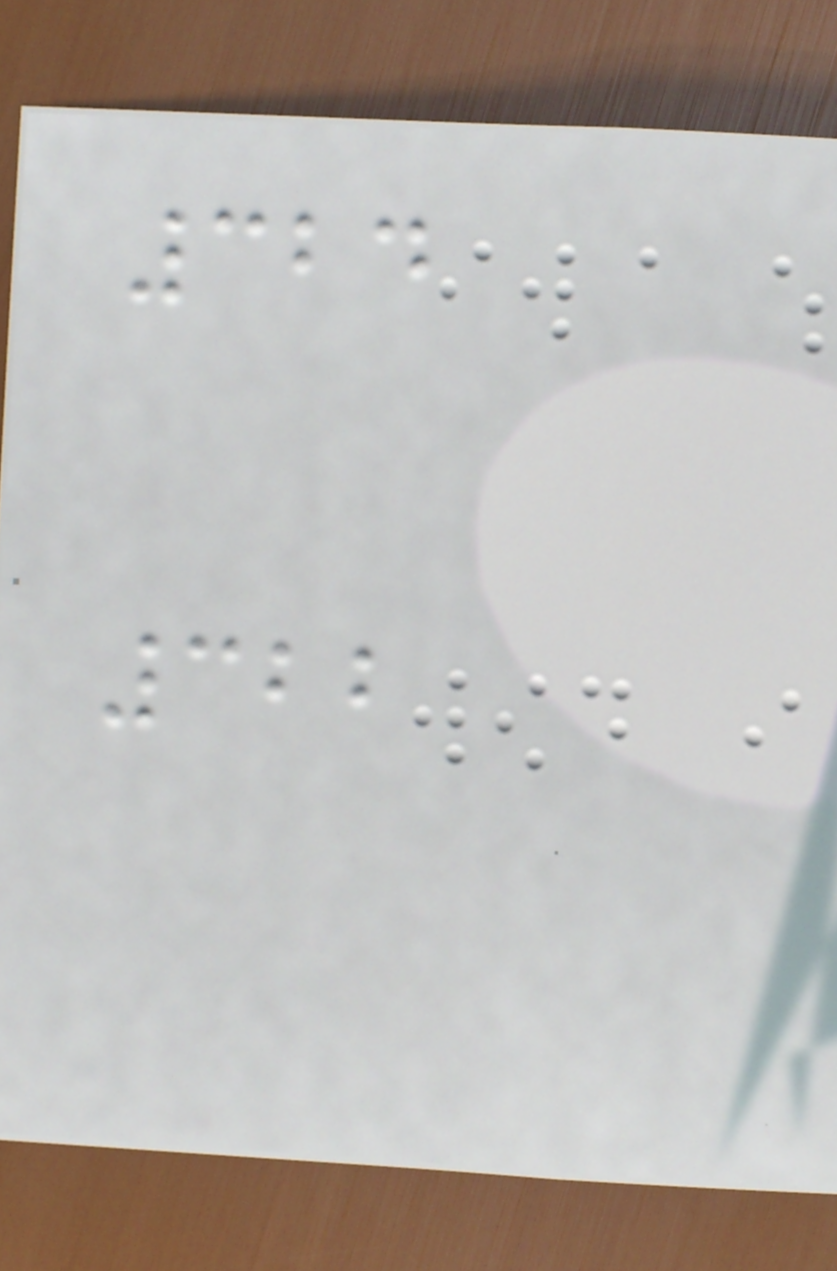324
322
